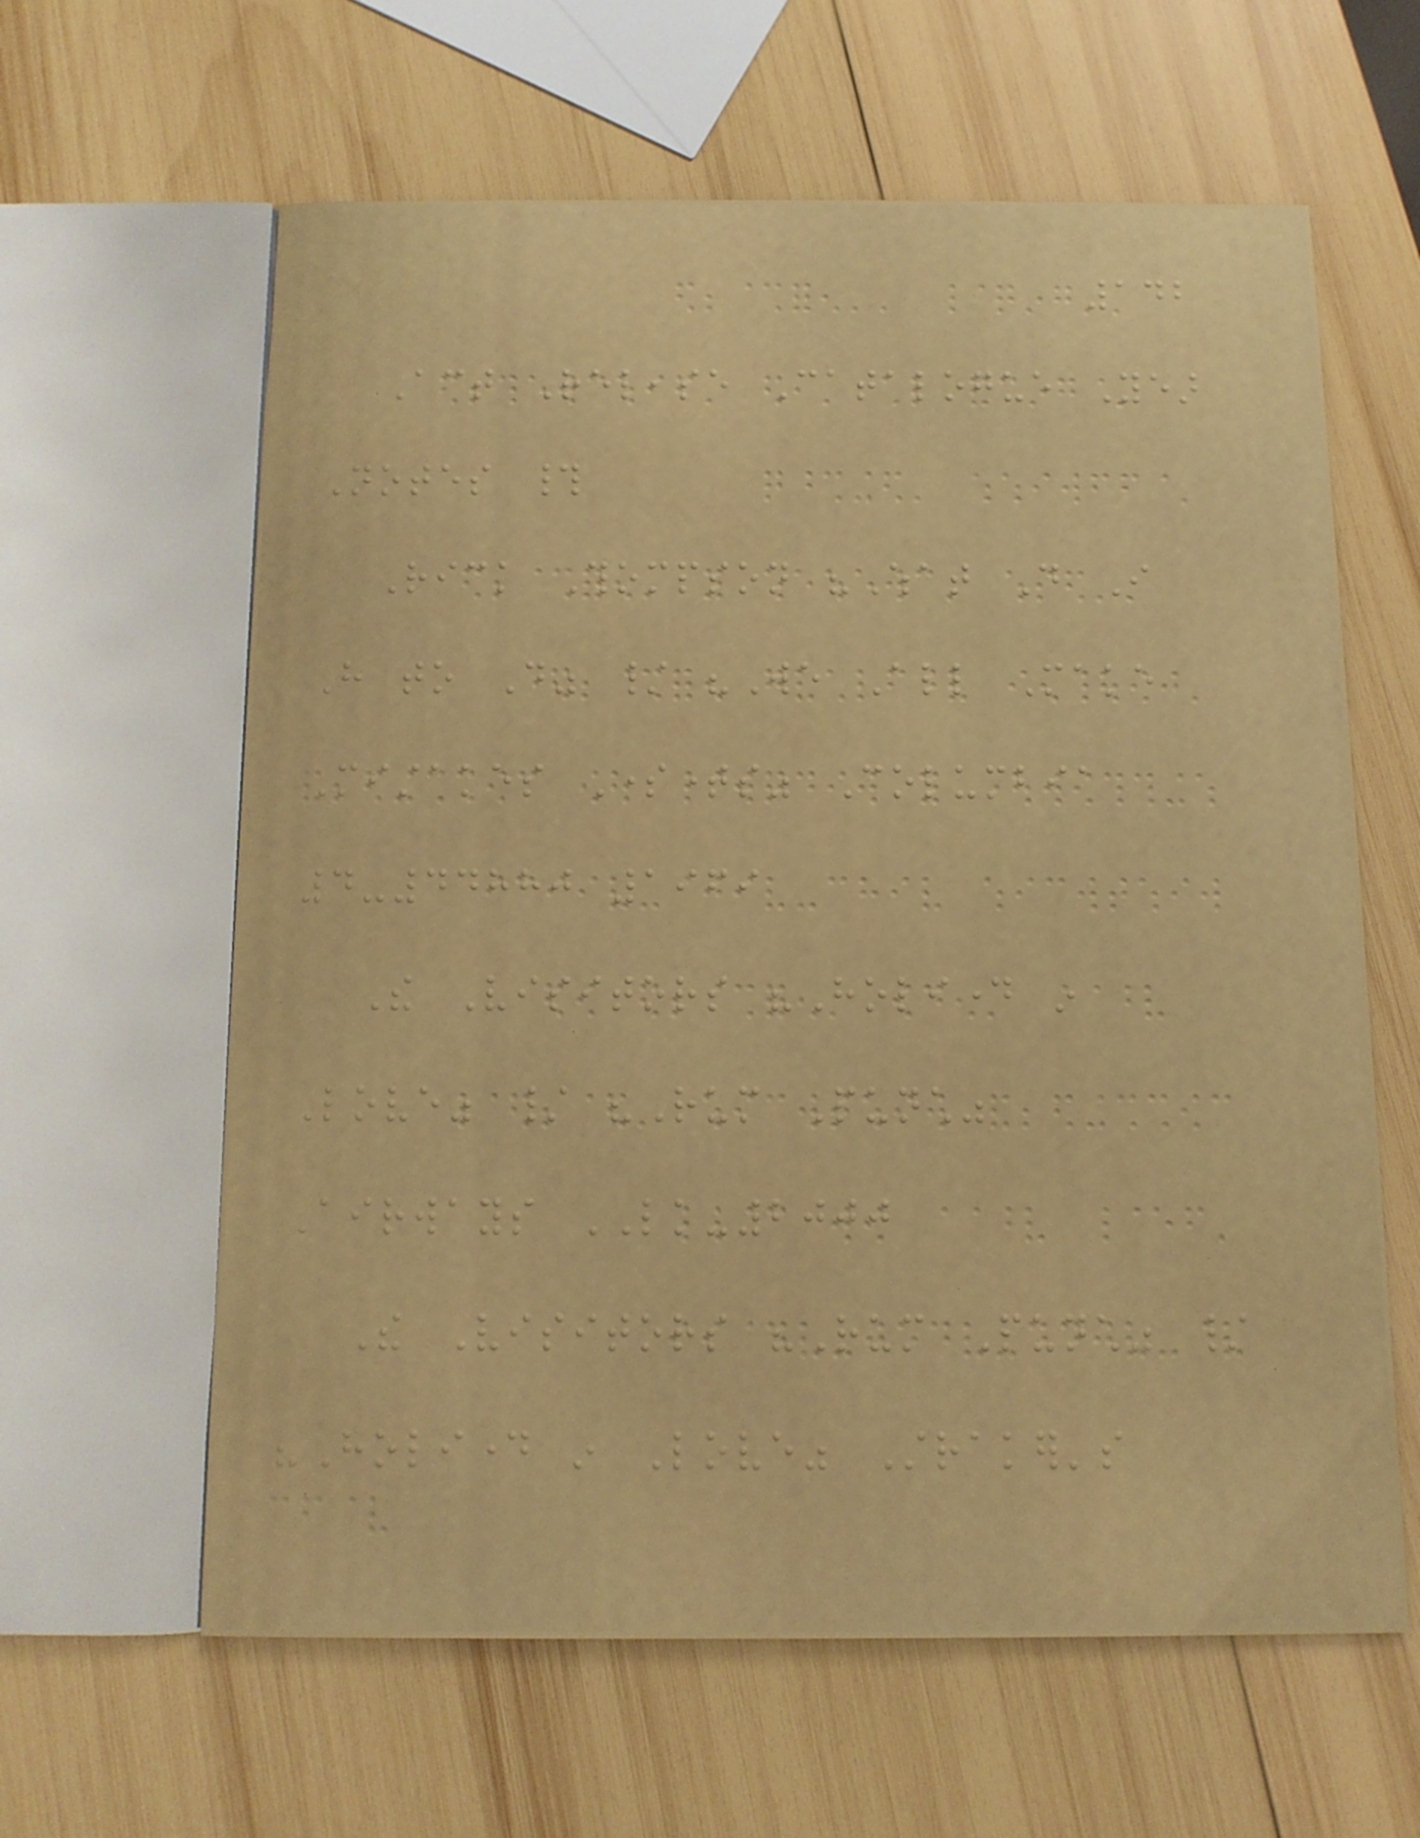142
Act Release Catalogue Year
Notes #
Rick Thompson "What Do I
Have to Do" / "We All Make
Mistakes Sometimes" Columbia
4-44880 1969
The Visitors "Holiday in
Love" / "Rum Punch"
Airways LK-2000
The Visitors "Rum Punch" /
"Holiday in Love" Straker's
